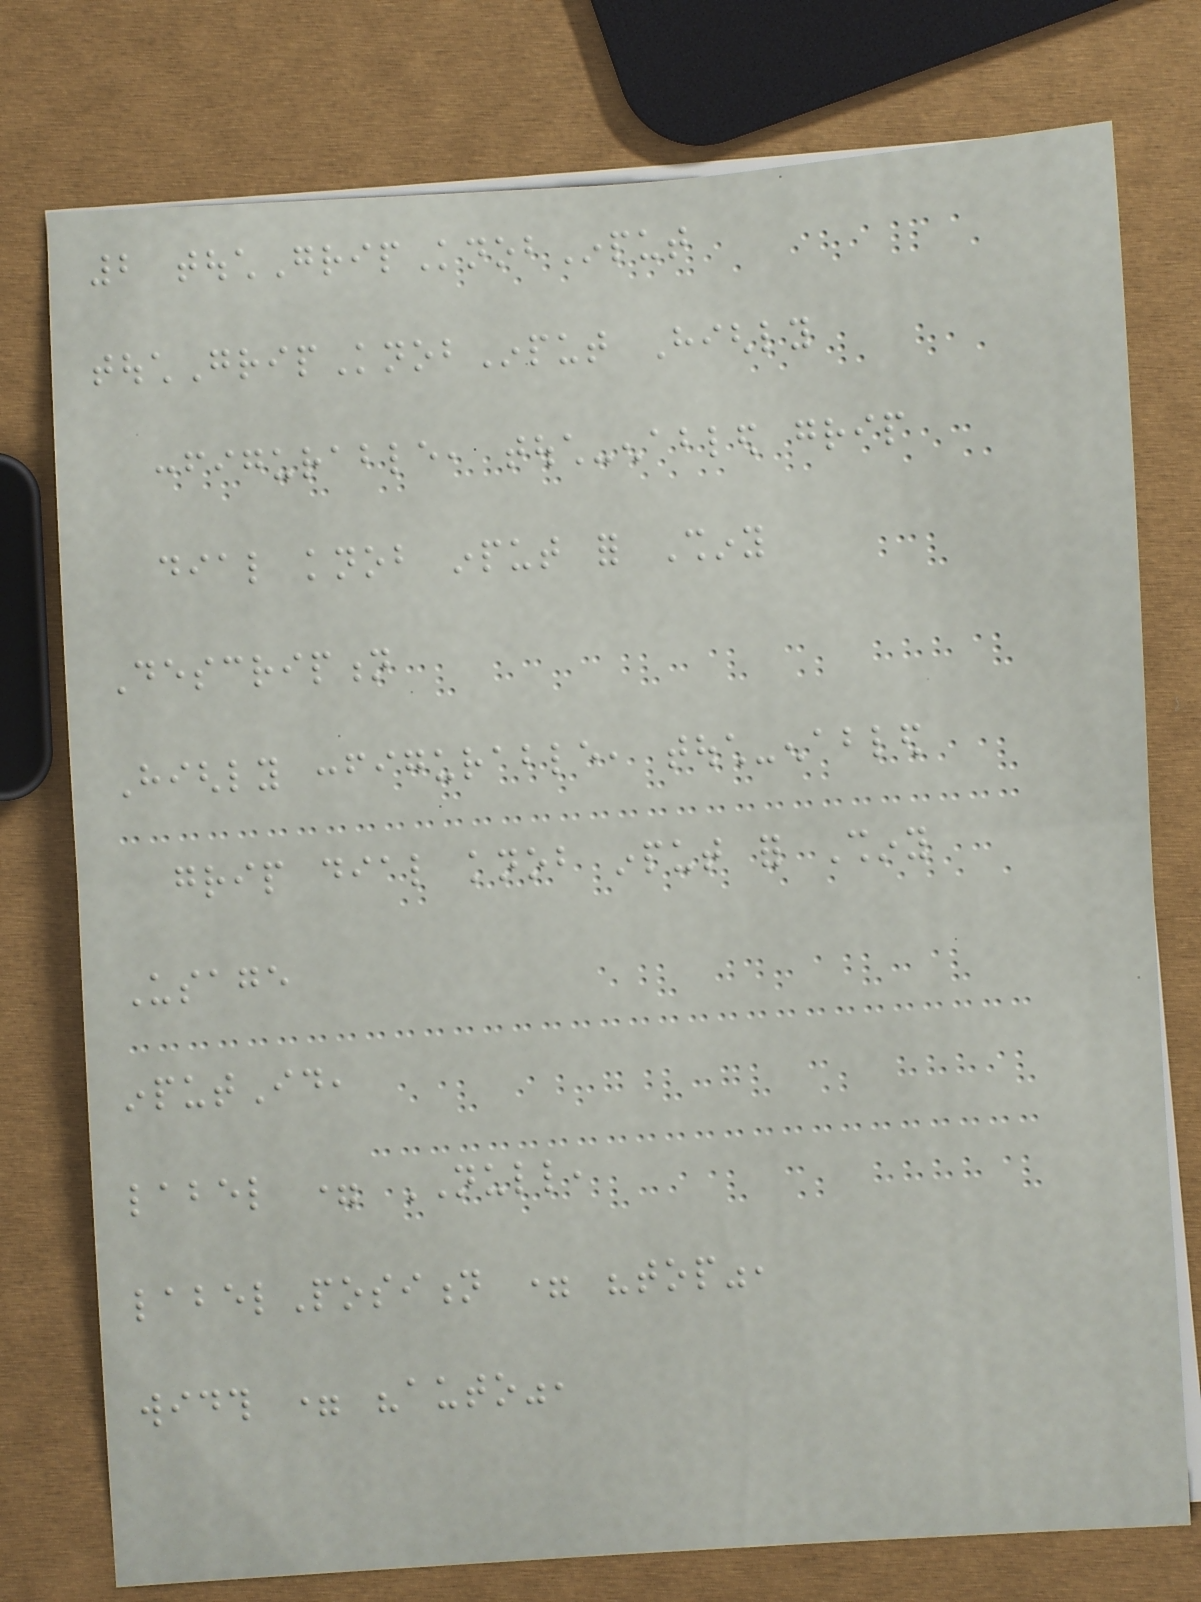2 touchGripKnobInput
touchGripKnobInput Highly
configurable, touch-enabled grip
dial knob input for Shiny
Description
Highly configurable, touch-enabled
grip dial knob input for Shiny
Usage
inputId,
label = NULL,
labelPosition = "top",
width = "auto",
